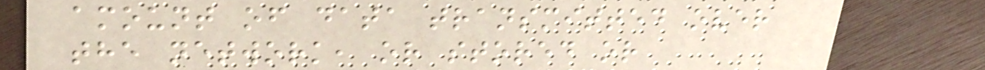amount of data transmitted over
the network, or stored or
